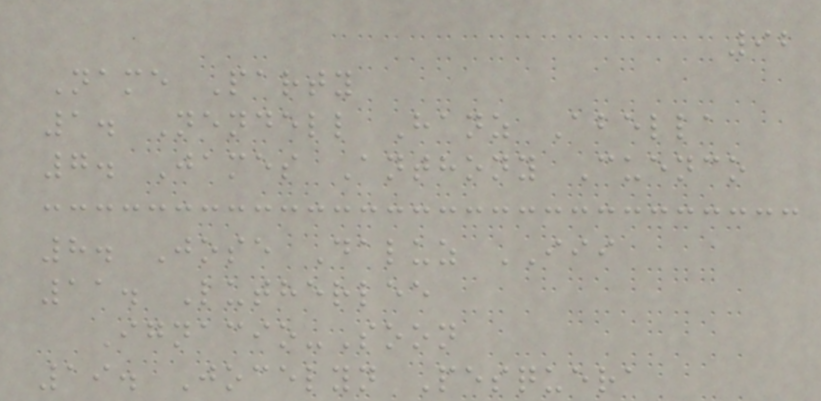92
Name Party
1. Nendell Hanz Abella
7. James Anthony Cuenco
8. Jose Daluz III
11. Lutherlee
Ignacio-Soon
19. Jocelyn Pesquera
